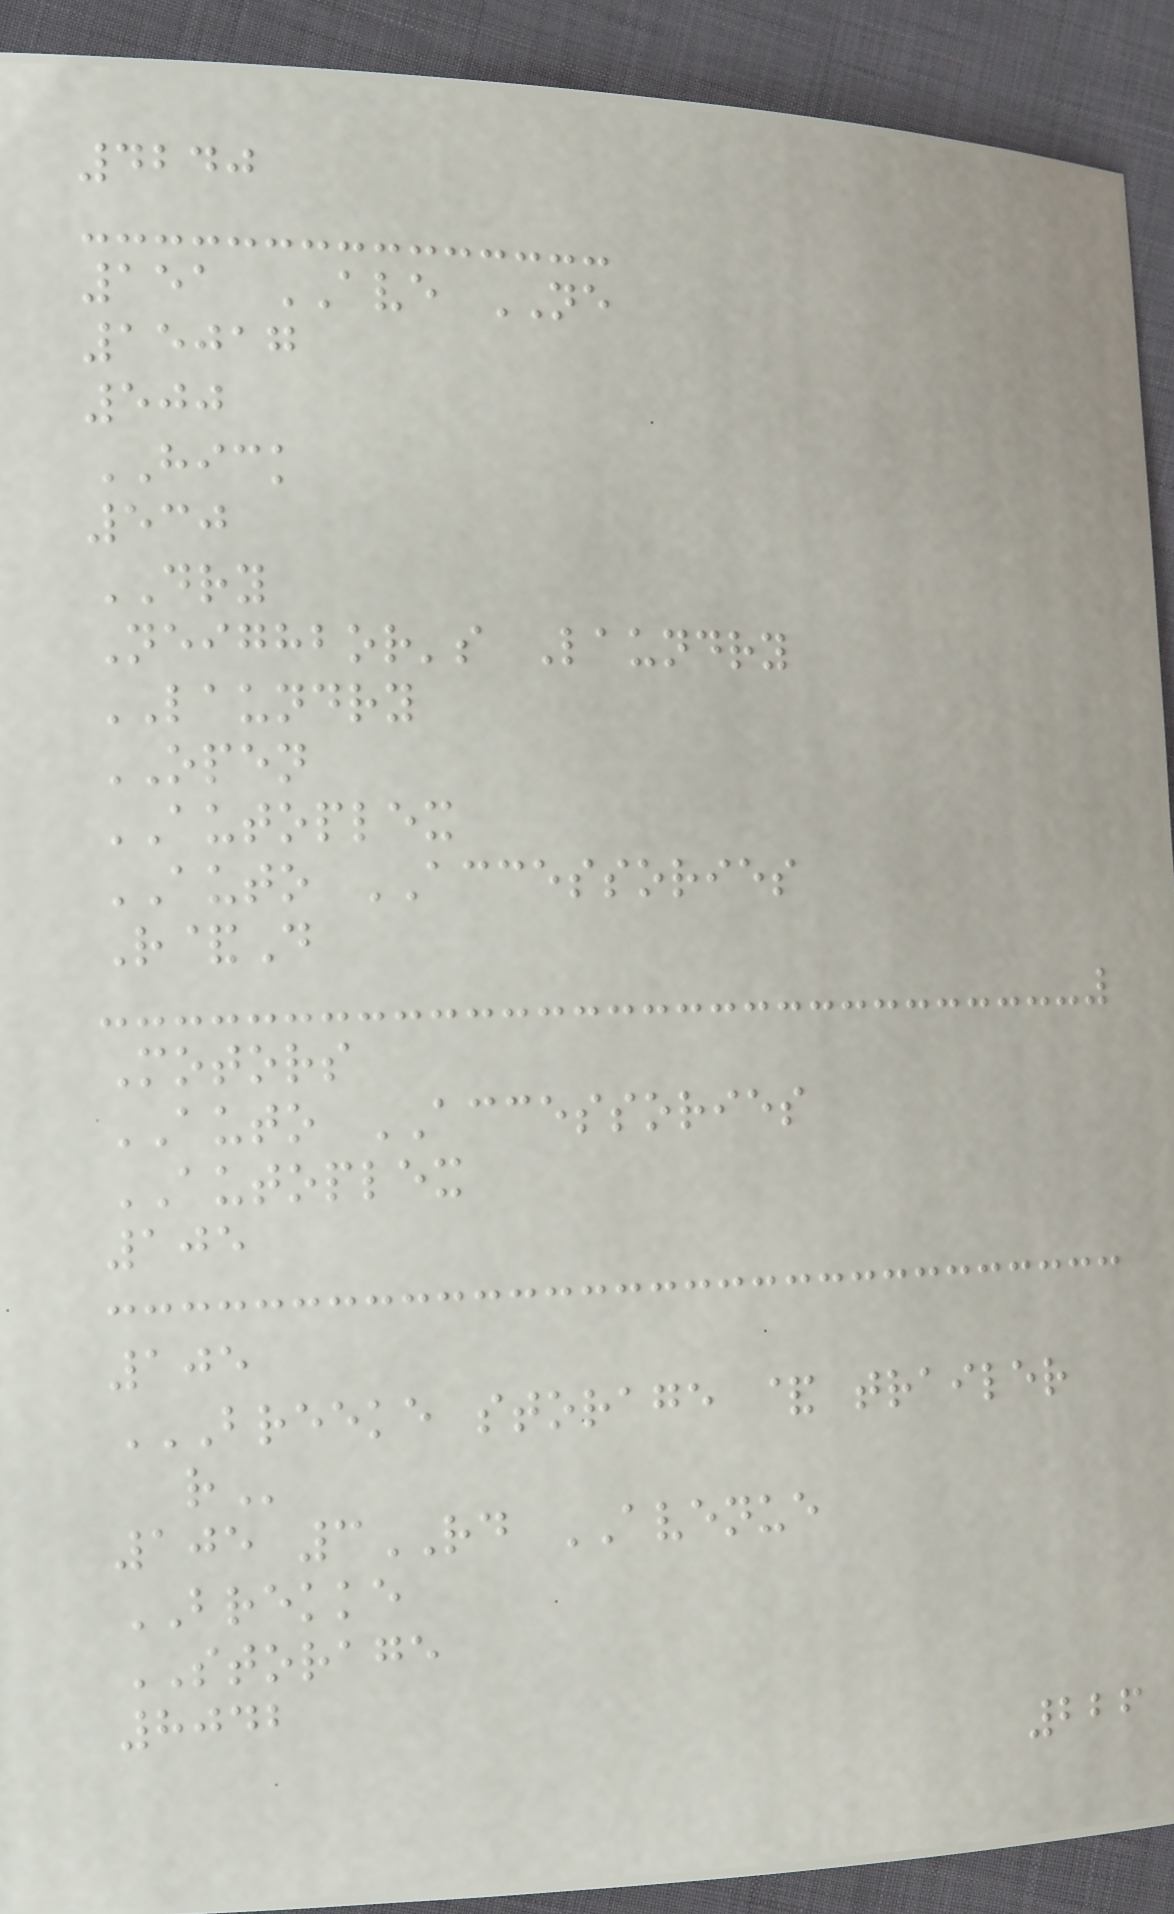4240
151 AVE NE
15017
500
HICK
530
DRY
Neighbor's Laundry
LAUNDRY
OPEN
AUTOPLEX
AUTO ACCESSORIES
R&D
Motors
AUTO ACCESSORIES
AUTOPLEX
105
105
BREEKE STORAGE & TRAILER
R
105 3RD AVENUE
BREKKE
STORAGE
8042
226
